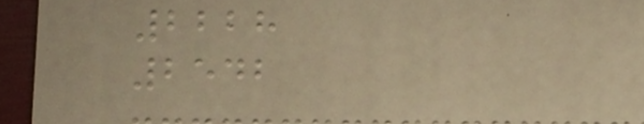2228
2542
